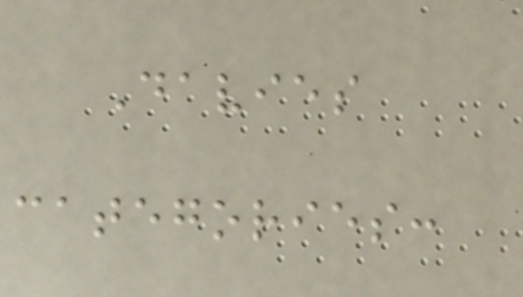Davies
categories:
